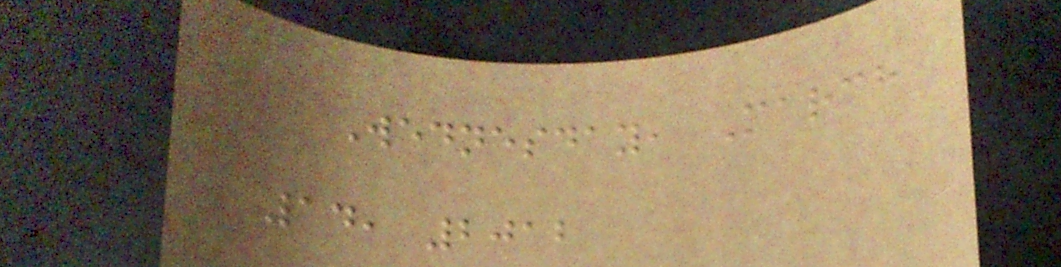Wednesday, March
14, 2012
